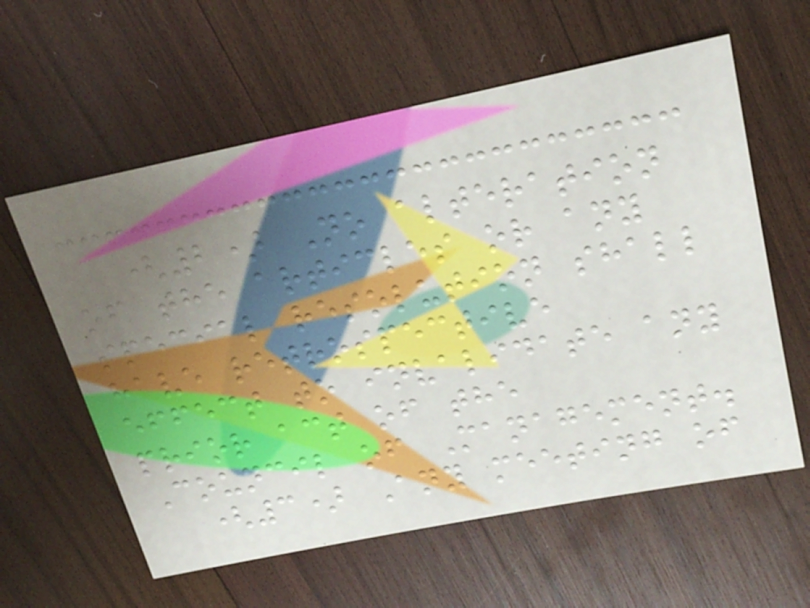(2) No alteration
of the articles or any
special resolution shall
have retrospective
effect to invalidate any
prior act of the
Council of Management.
(3) Any meeting of
